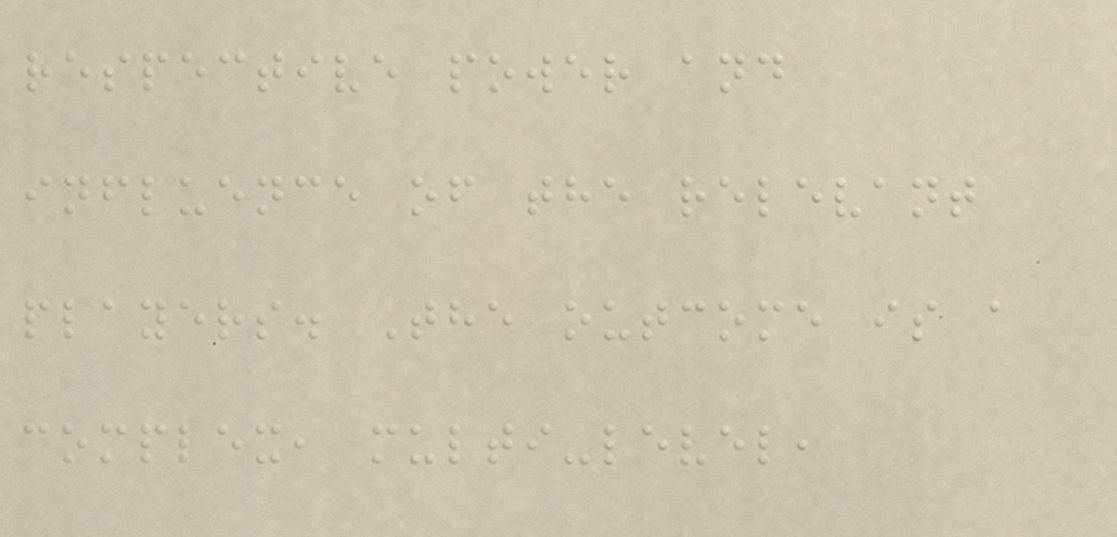respective power and
influence of the relevant
players. The outcome is a
complex, multi-level,
